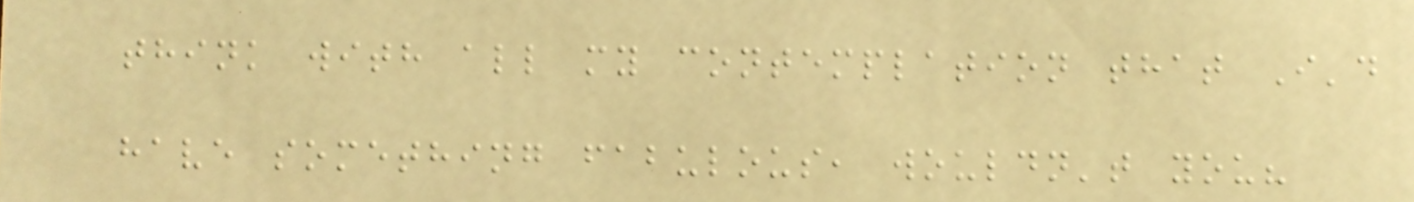think with all my contemplation that I'd
have something fabulous, wouldn't you?
